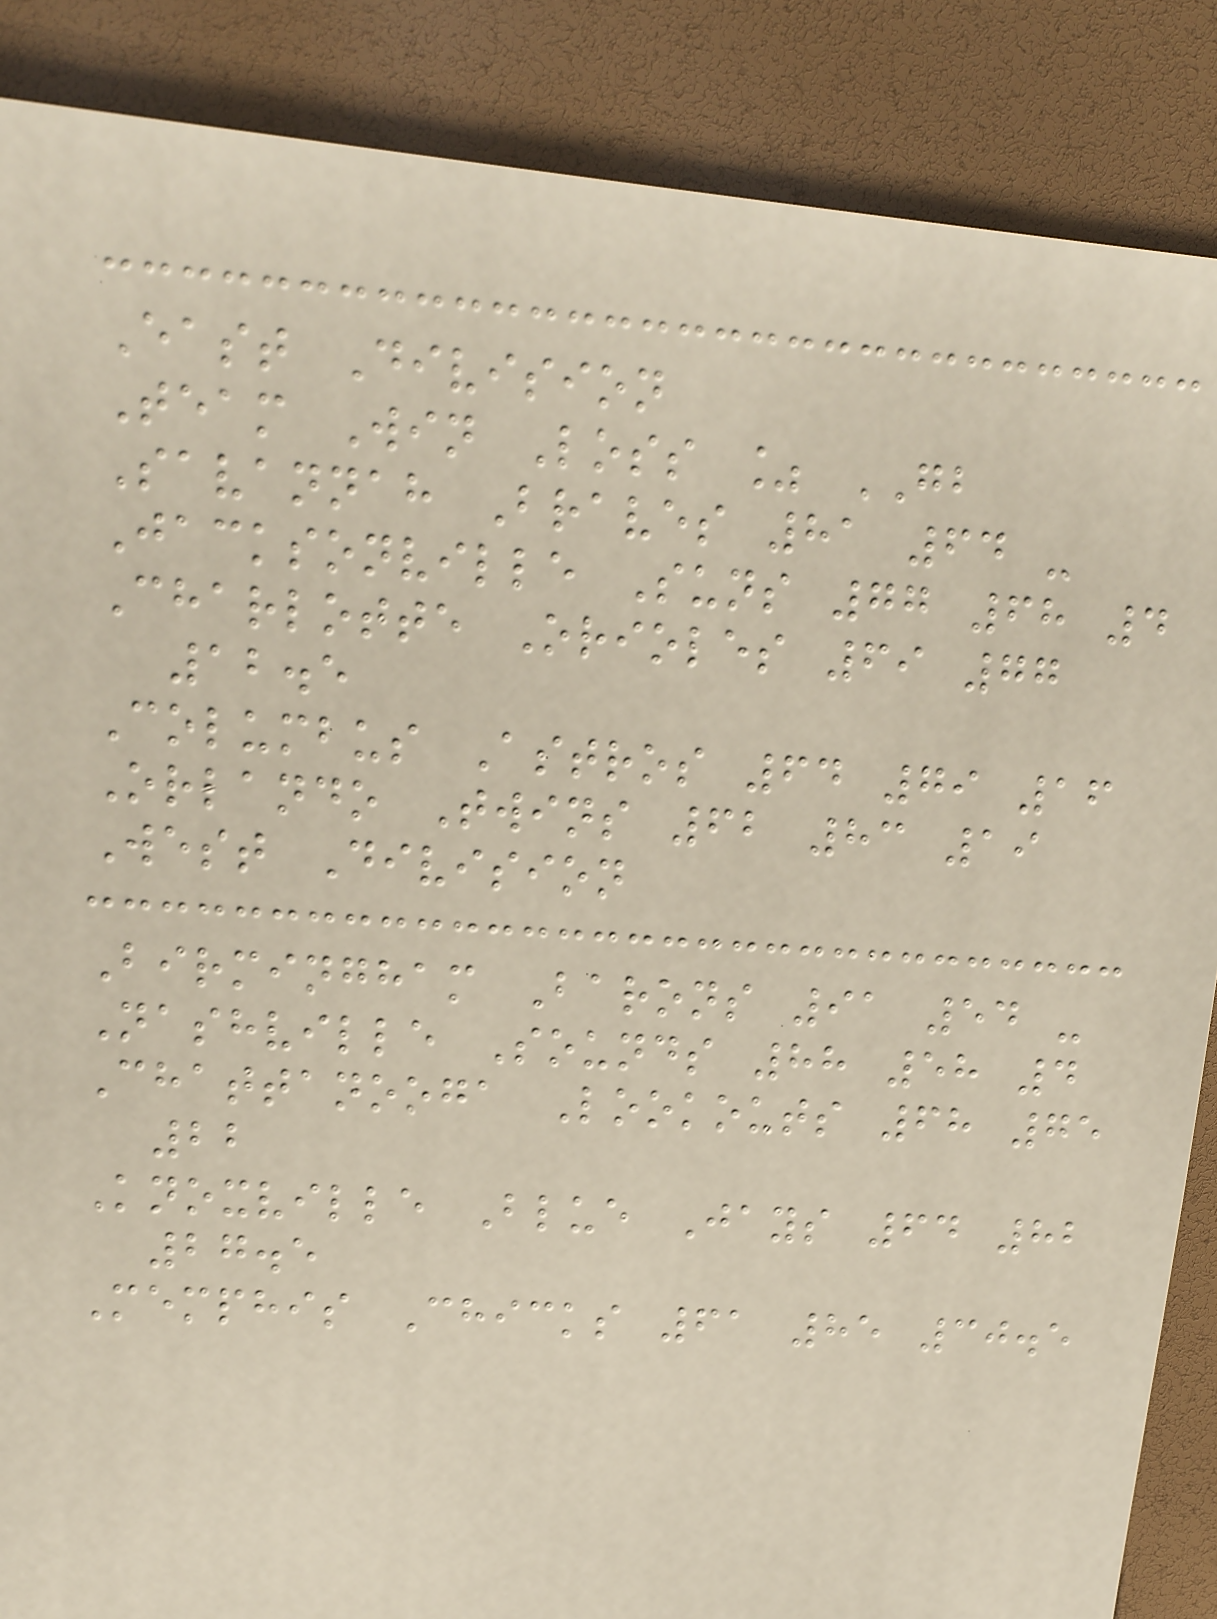East Division
Team Win Loss % GB
Savannah Braves 81 64 -
Jacksonville Suns 77 68 4
Charlotte Orioles 69 77
12.5
Columbus Astros 64 79 16
Orlando Twins 62 83 19
West Division
Birmingham Barons 91 54 -
Nashville Sounds 88 58 4
Chattanooga Lookouts 68 75
22
Knoxville Blue Jays 64 82
27.5
Memphis Chicks 61 85 30.5
